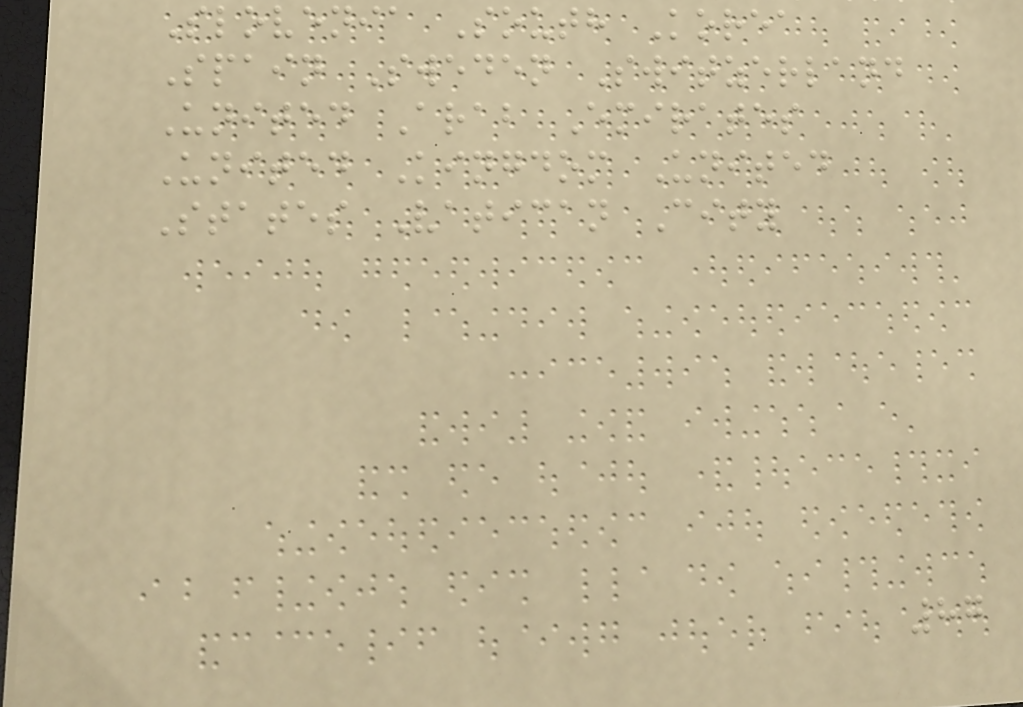Slovenia South Korea
Spain Sweden Switzerland
United Arab Emirates
United Kingdom United
States Vatican City
87
